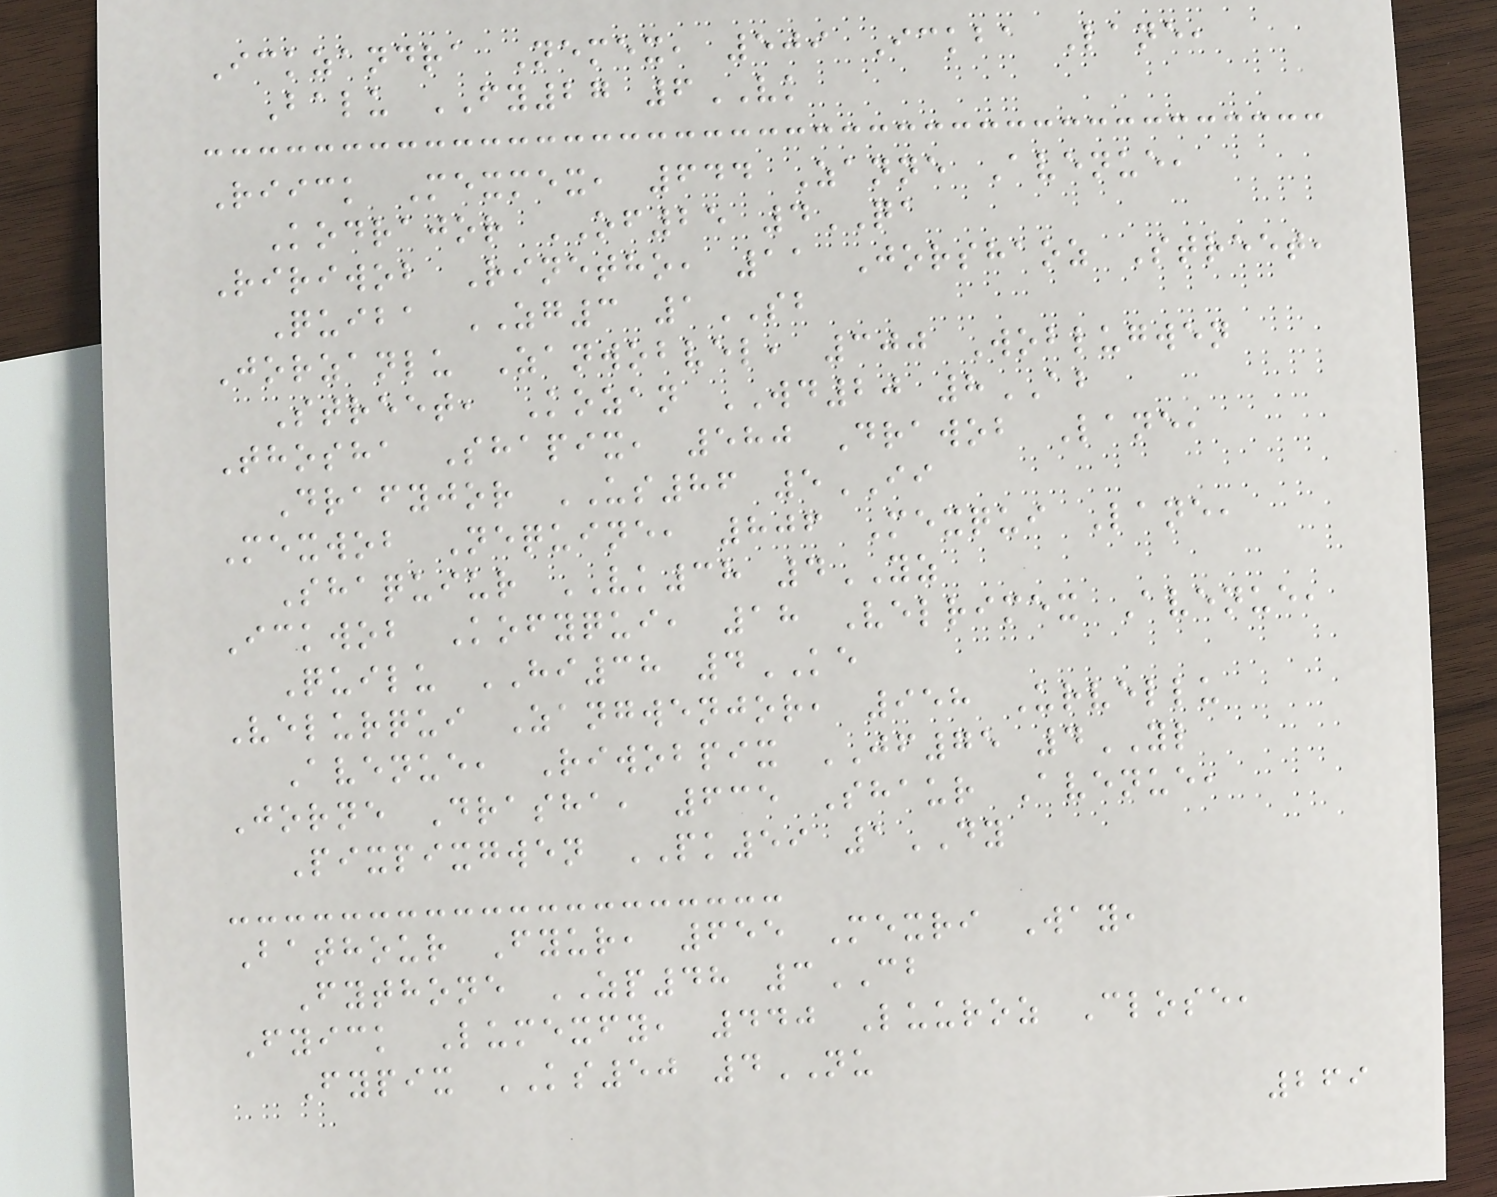Ickzandra Nemex, 509 Ickba Lane,
Balu FY27 6VK
Riick Mexmex, 644 Zanne Avenue,
Kodrajor OF25 4QA
Ririwob Rinetho, 11 Jorshaoz Street,
Quiba ZG3 1SB
Jorzanlu Zanwobvel, 300 Woblugwen
Street, Kozan WD20 8AB
Thosha Shapix, 580 Drawob Lane,
Drafyjor US86 5II
Mexwob Nequine, 806 Mexqui Lane,
Shaquiur VK38 4YZ
Ickwob Kofyqui, 18 Velrimex Avenue,
Quilu HI38 4KE
Velurqui Zangwenjor, 958 Urvellu
Avenue, Riwobpix JF75 4YL
Jorne Drasha, 635 Shaur Avenue,
Pixpixgwen PK59 1DY
Bathour Fyur, 655 Mexri Way,
Fythone ZP48 3CB
Fyick Lumexfy, 440 Luuroz Close,
Fypix KS50 4NU
269
